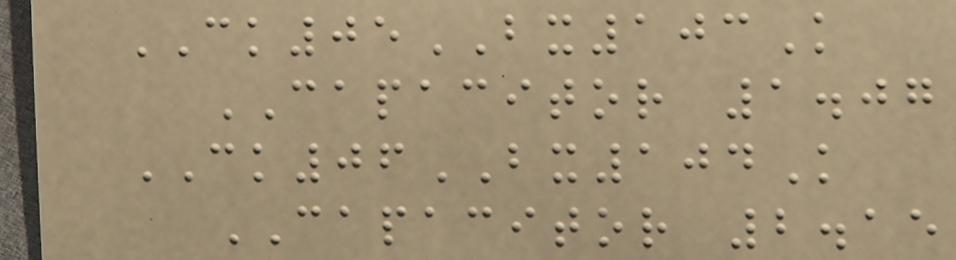CK05BX103K
CAPACITOR 1.07
CK06BX104K
CAPACITOR 2.15
